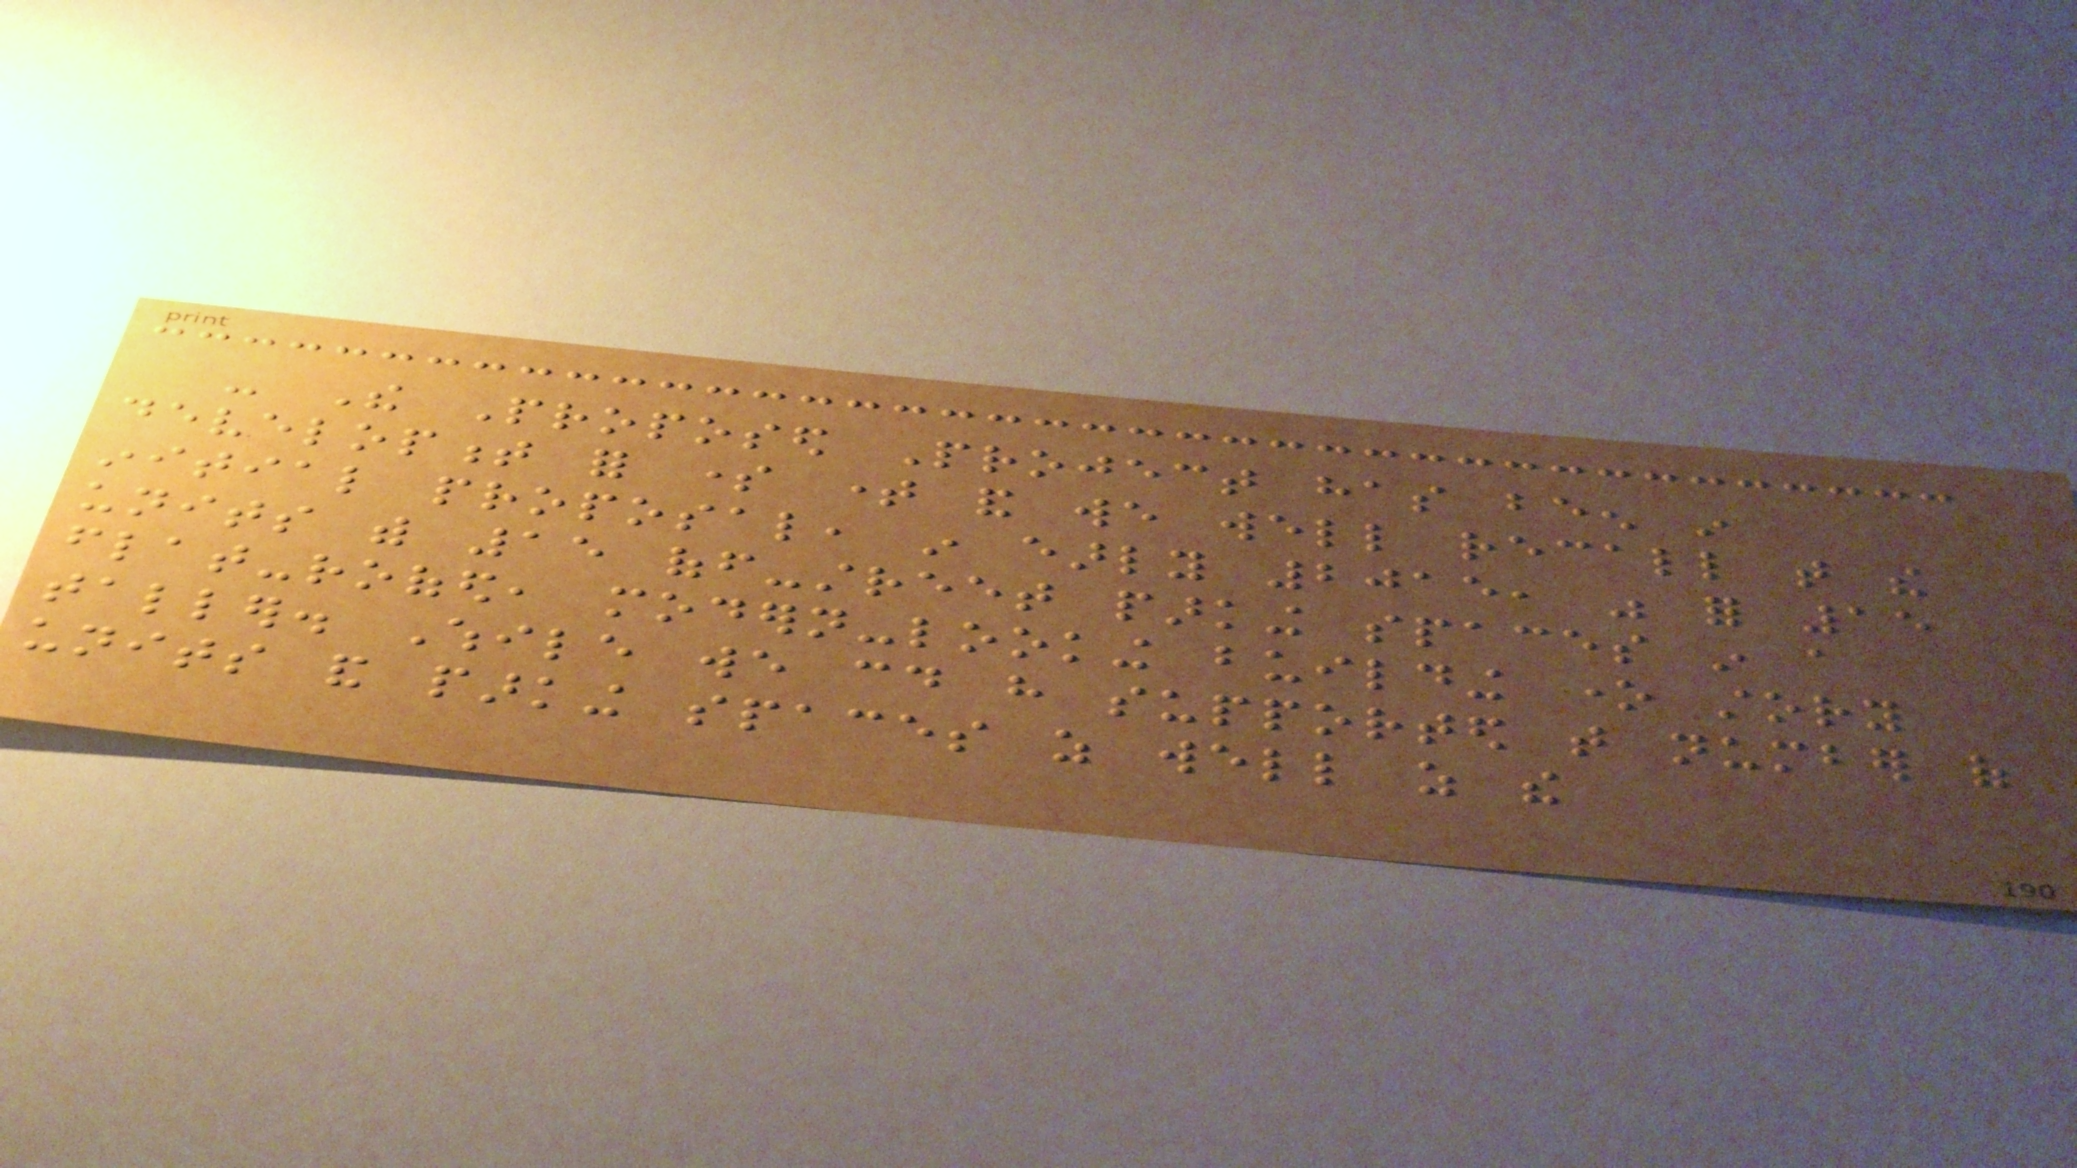- The Proposed Project has been in
development for some time and we well recall that the
initial proposal, in early 2015, was for 15
units with 15 off-street parking spaces in a
flat-roofed, modern-looking building one story
taller. While we could have supported that number of
units and parking spaces as well as the
